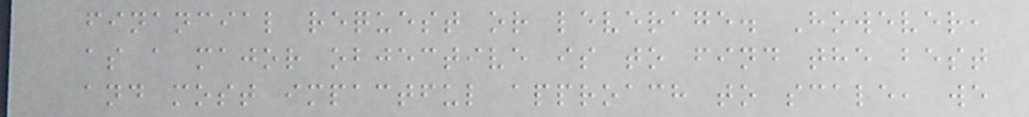financial request or leverage. However,
as a major objective is to find the best
and most impactful approach to scale, we
